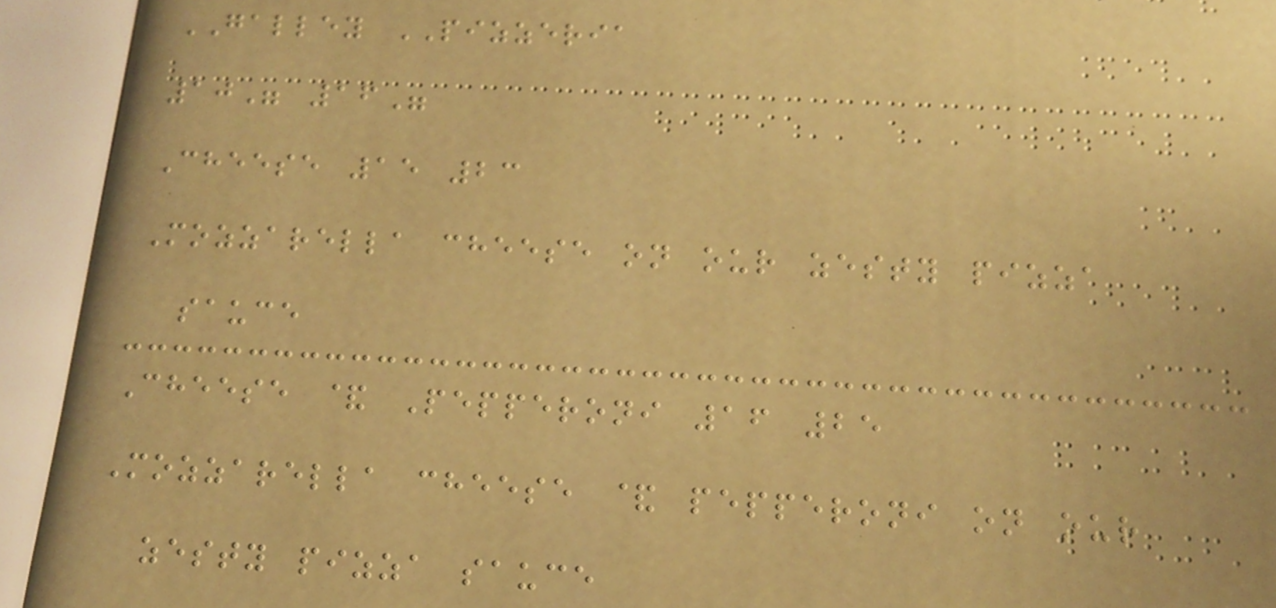GALLEY PIZZERIA
10" 16"
Cheese 15 23
Mozzarella cheese on our zesty pizza
sauce
Cheese & Pepperoni 16 25
Mozzarella cheese & pepperoni on our
zesty pizza sauce
